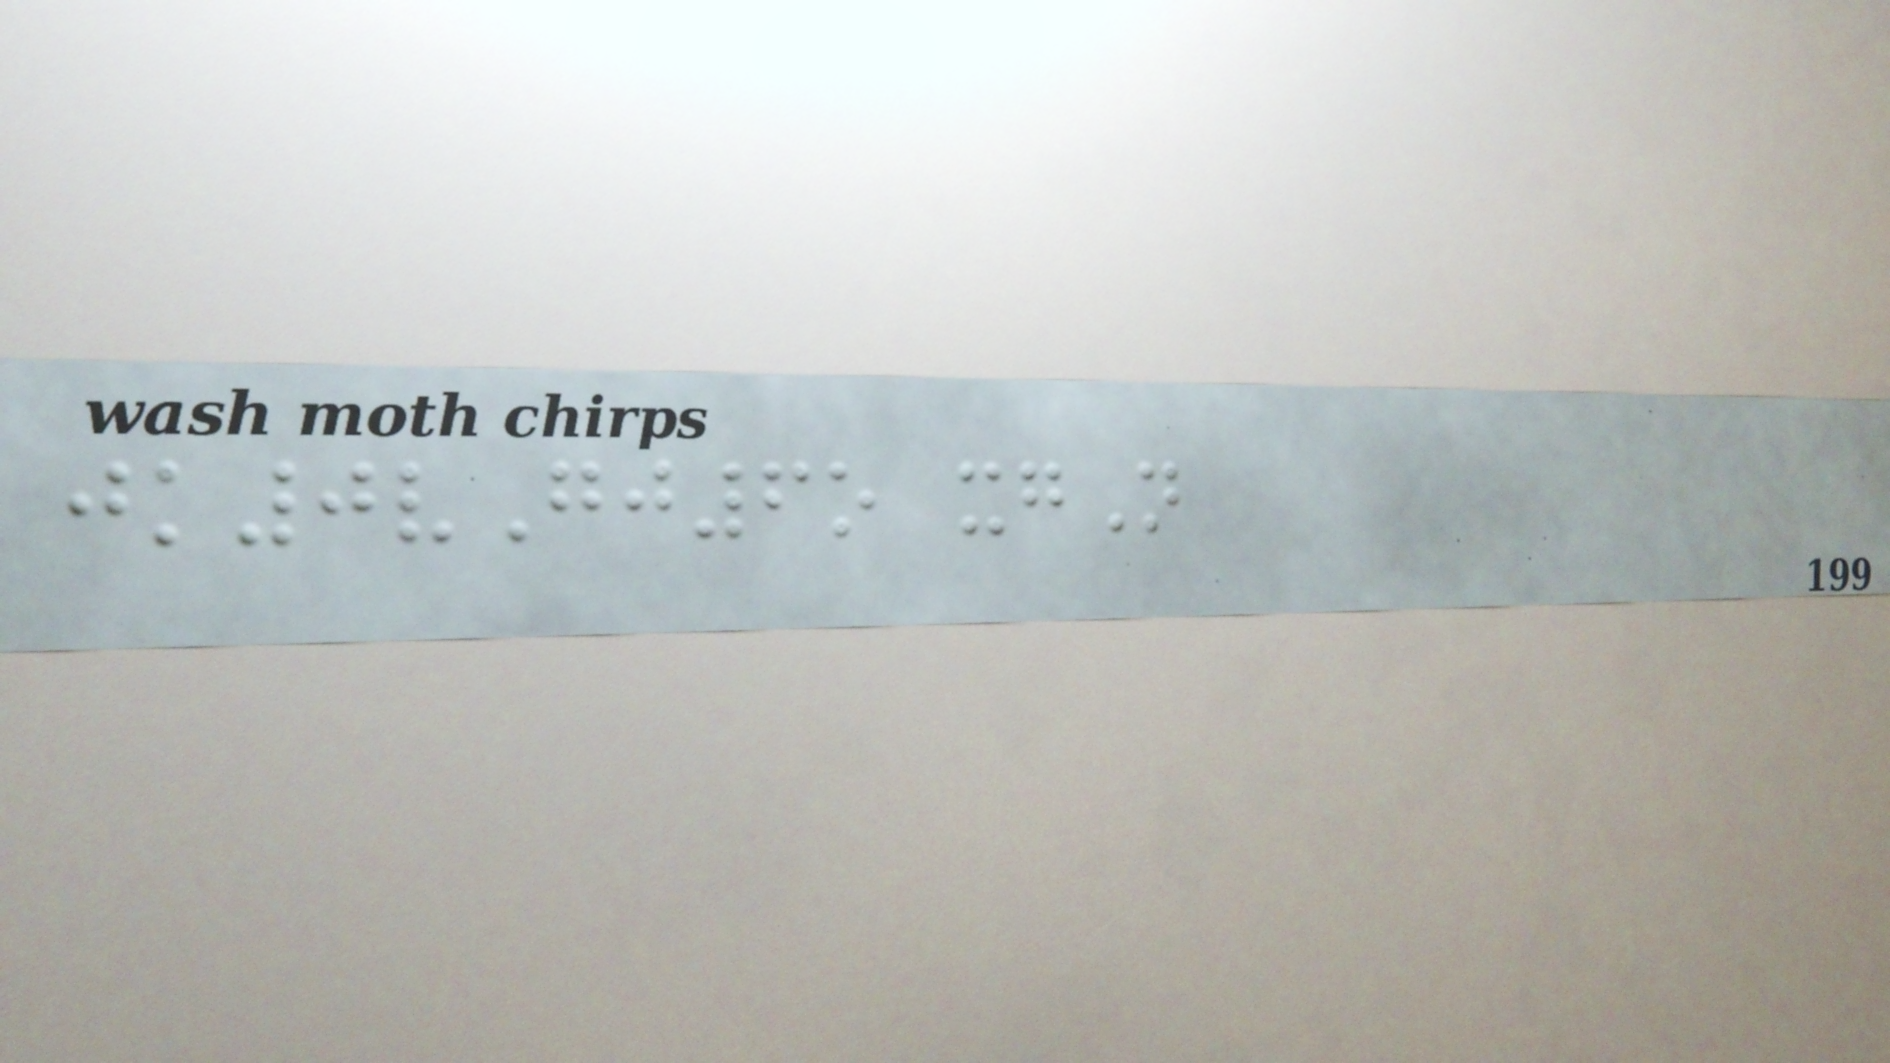jk0vGj6o xgN
